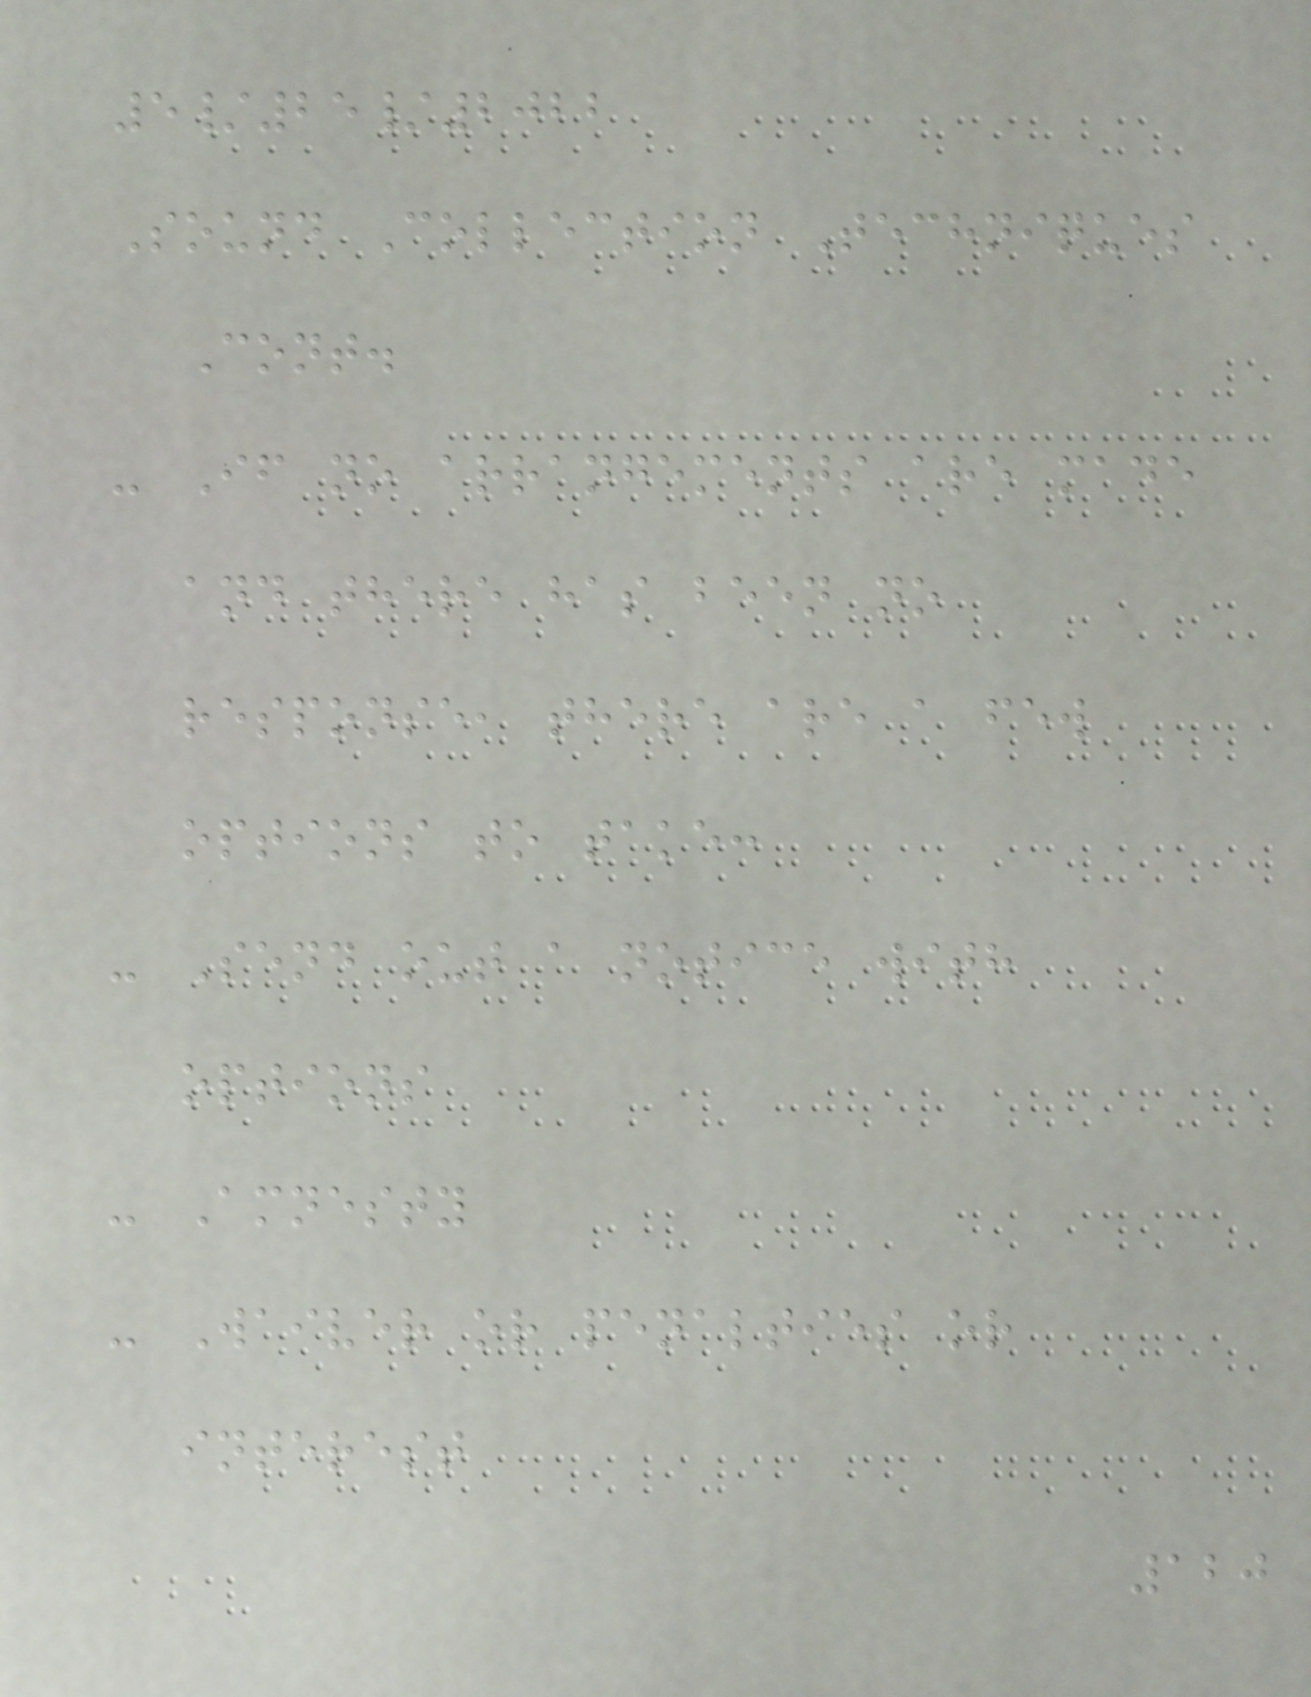5/25/2022
Sound Collection Techniques
Cont.
- If no arrangements are made
and there has been no
response, there are a few
options to take:
- Send out a notice with
options
- Amnesty
- Waiver or penalties or
interest
120
